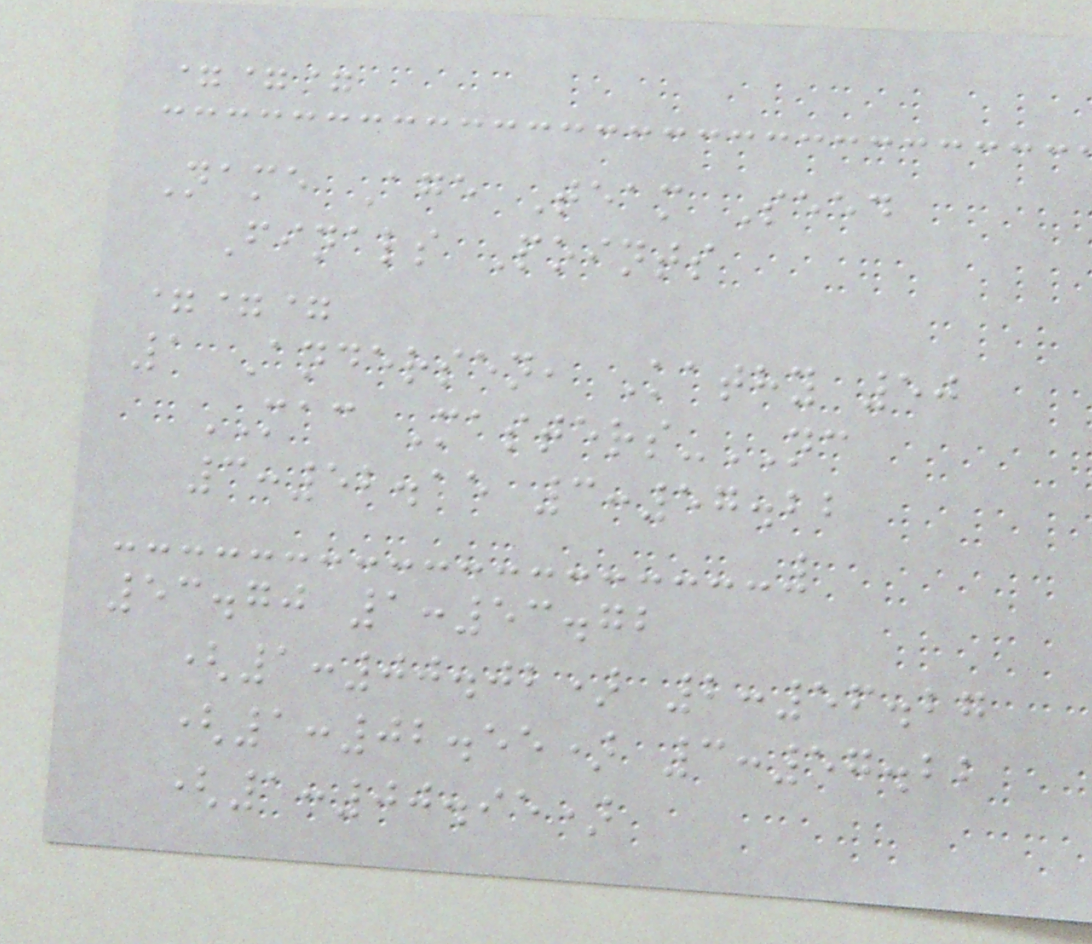===
Name Age Team Seed
Finals Points
===
1 Andersen, Kathy 50
MAC Masters-NC
3:52.15 3:57.22
53.70 1:53.72
(1:00.02) 2:56.27
(1:02.55) 3:57.22
(1:00.95)
